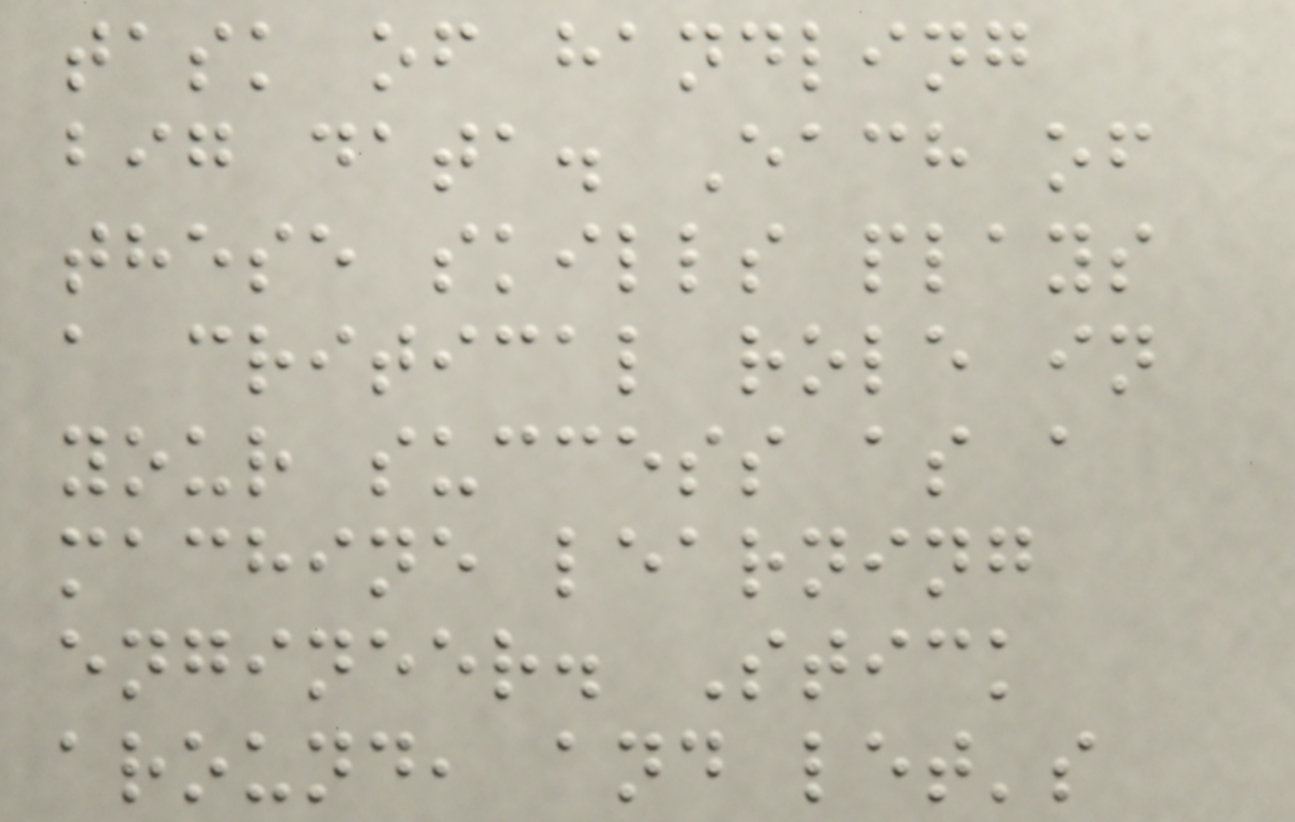task of handling
big data. Each of
these skills plays
a critical role in
your success as a
machine learning
engineer. Stick
around, and let's
